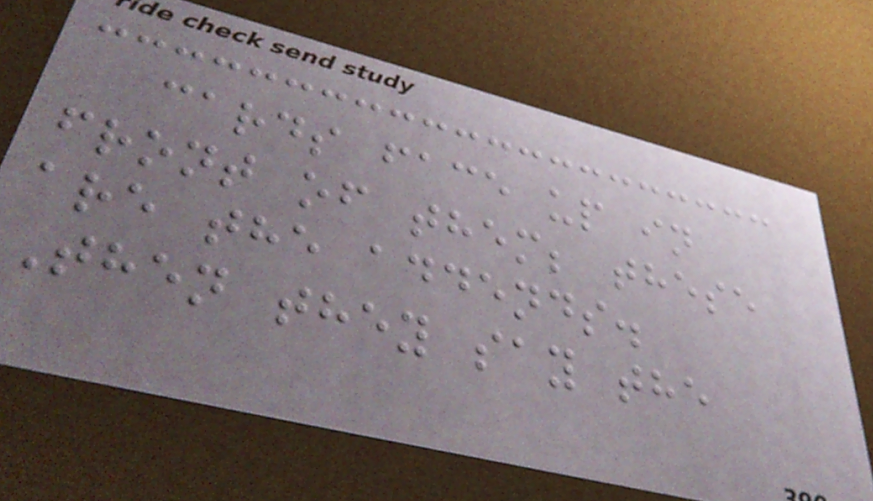cards face up in
front of them; these
are the addends.
Then they say the
